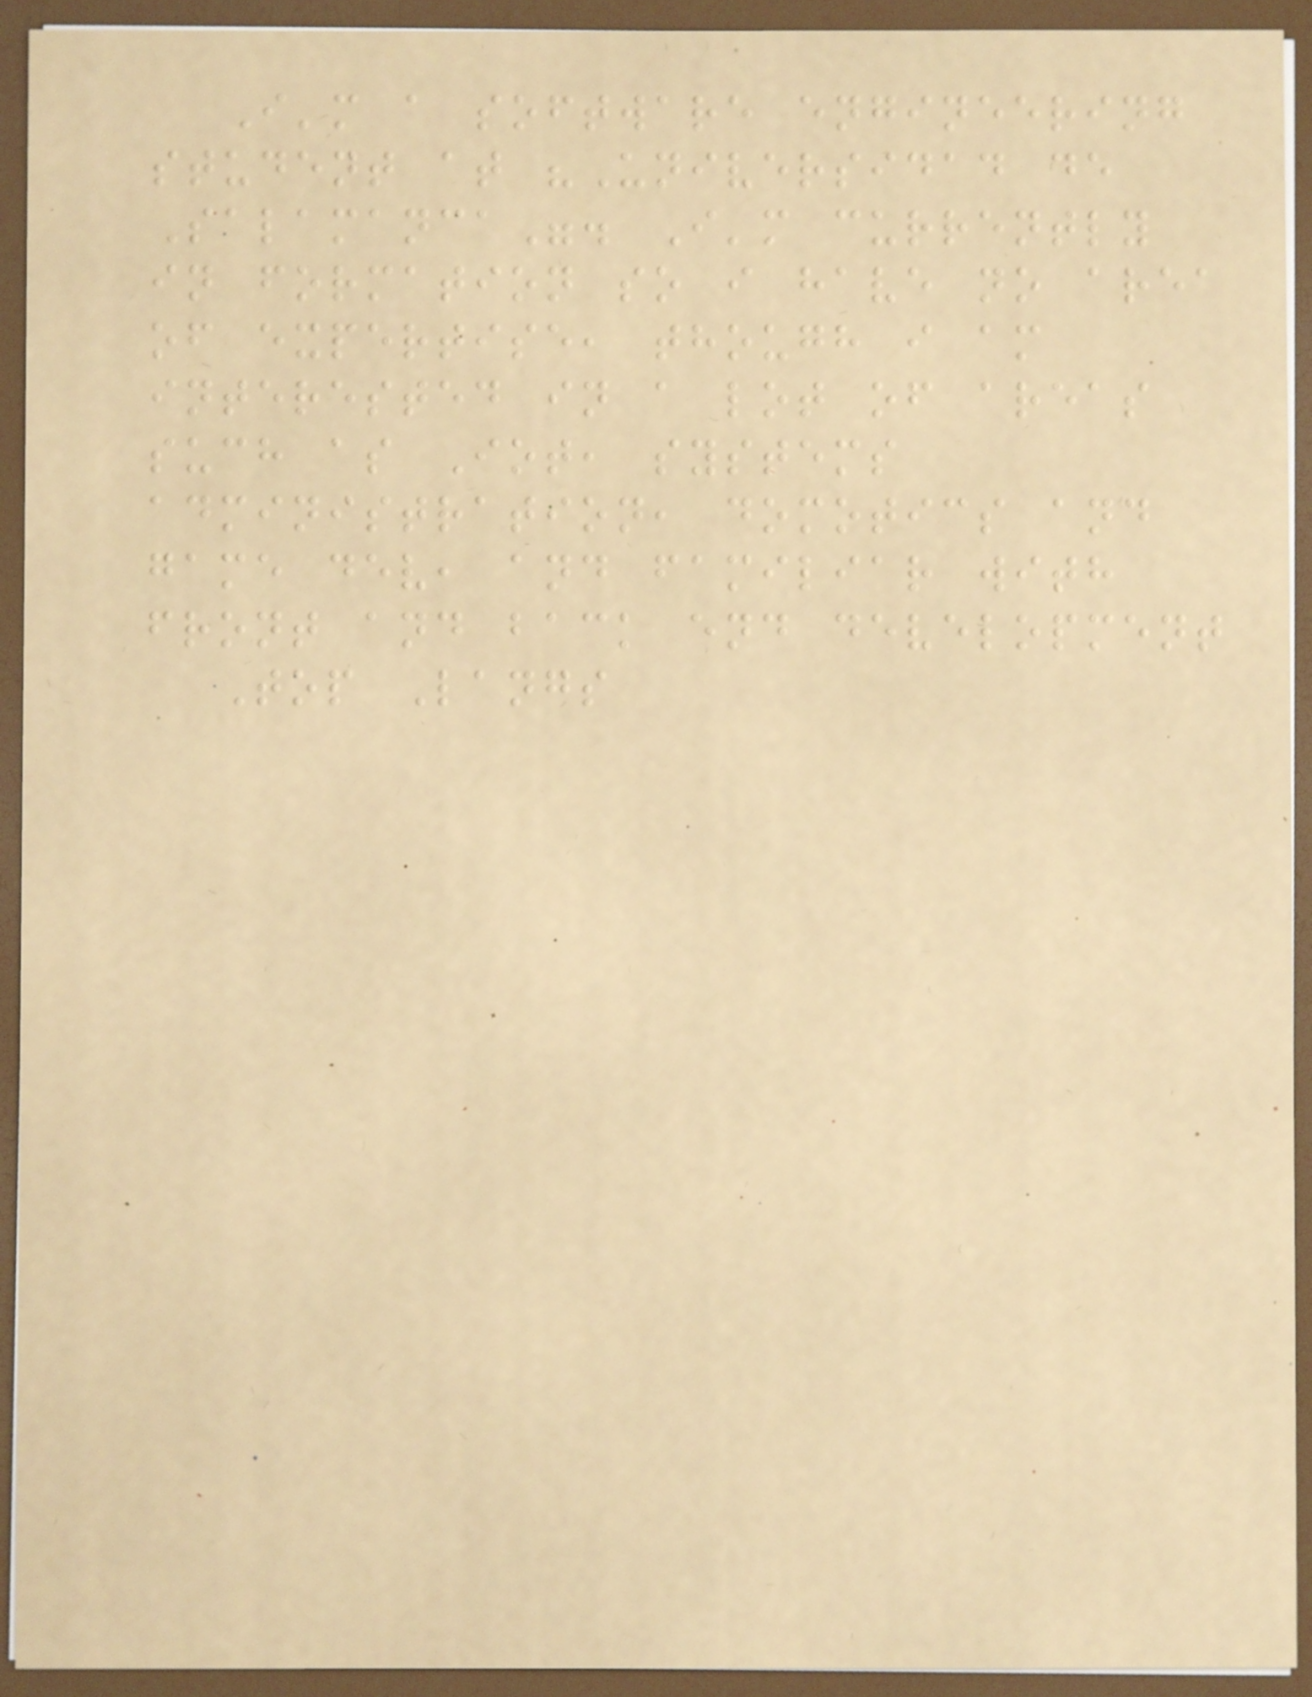I'm a software engineering
student at "Universidad de
Salamanca". I'm currently
in formation so i have no area
of expertise, though i am
interested in a lot of areas
such as Iot, systems
administration, domotics and
game dev, and familiar with
front and back end development
Top Langs
